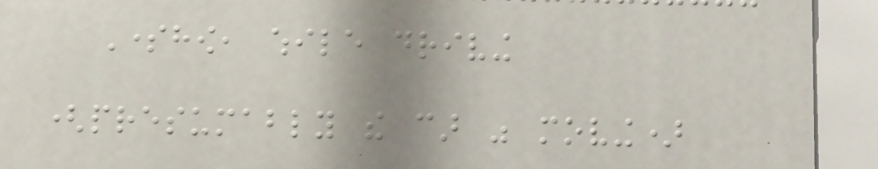Somehow, while driving
(presumably the car was moving)
